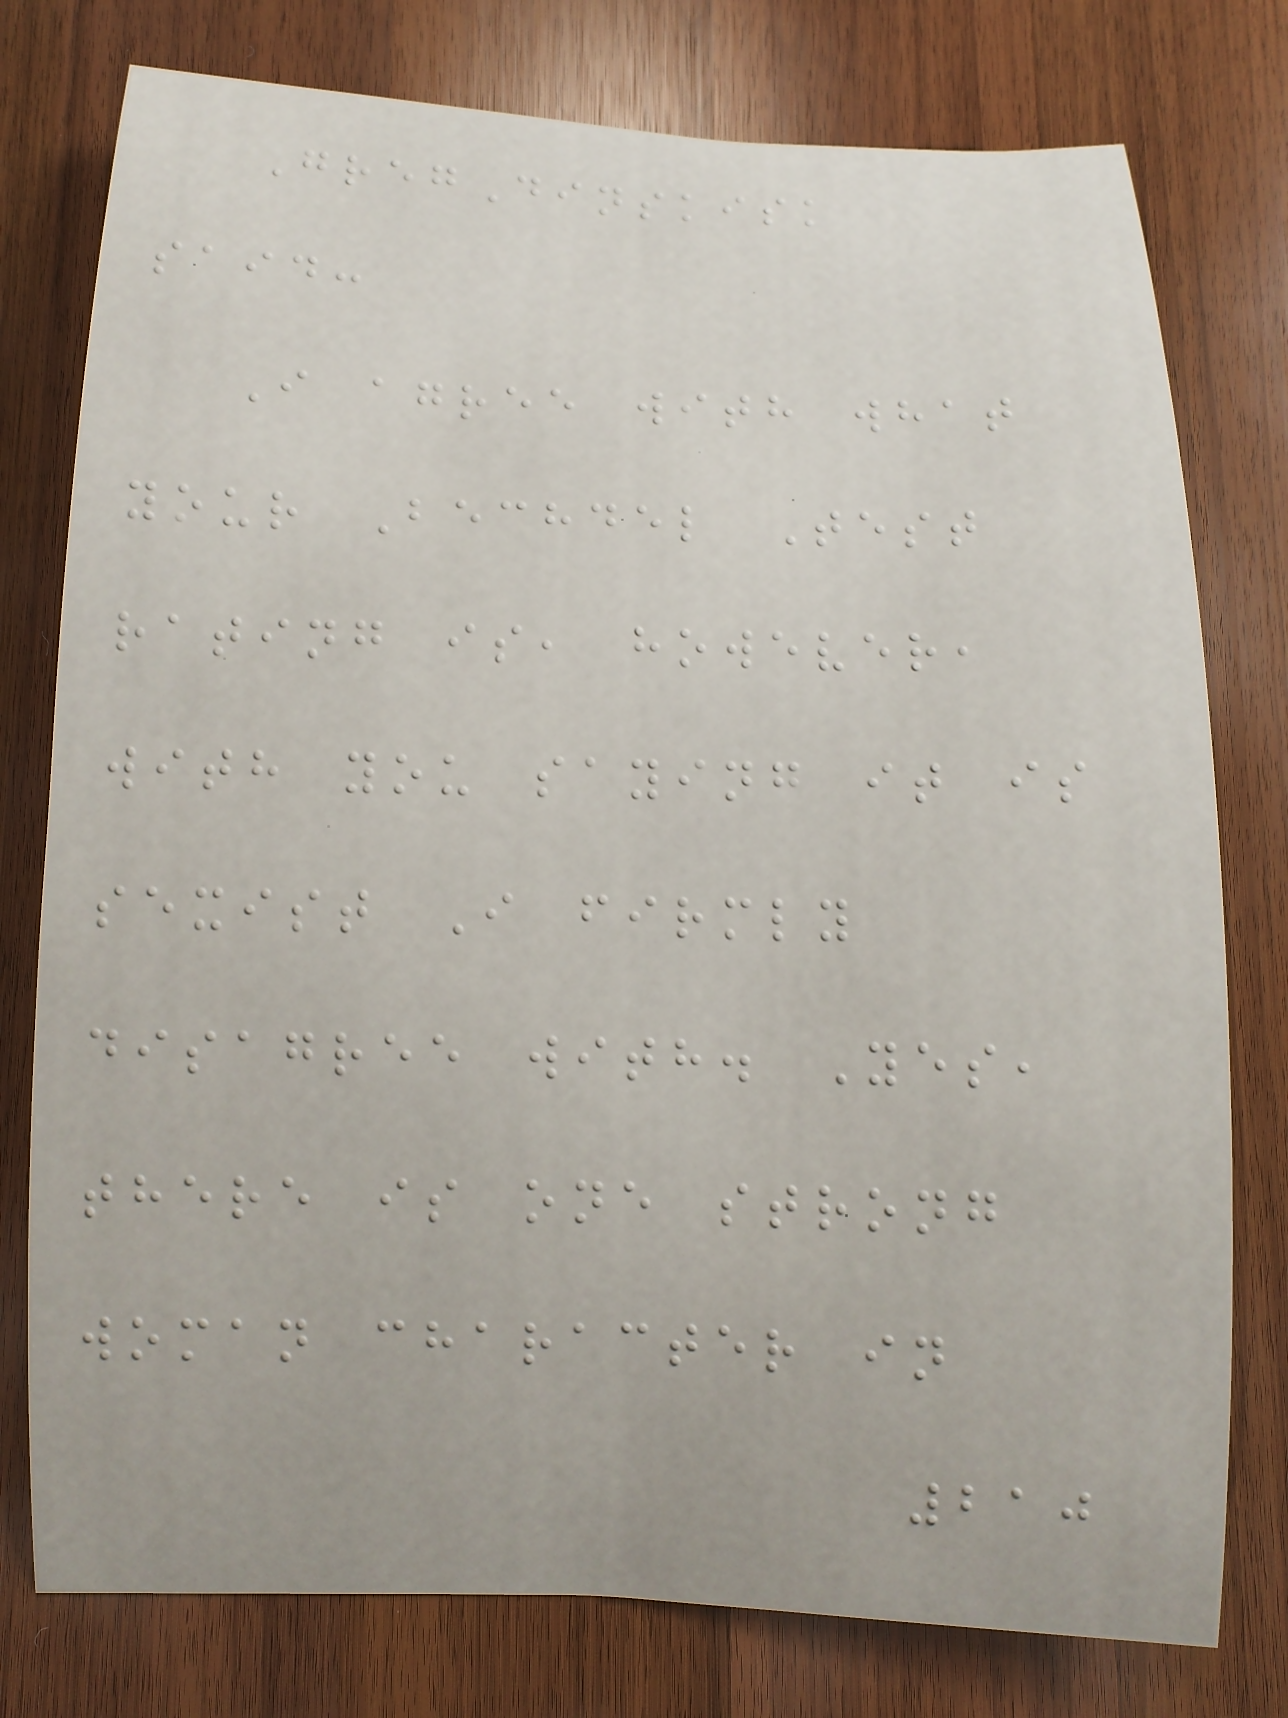GregDinskisk
said:
I agree with what
your Bechdel Test
rating is, however,
with you saying it is
sexist I firmly
disagree with. Yes,
there is one strong
woman character in
210
